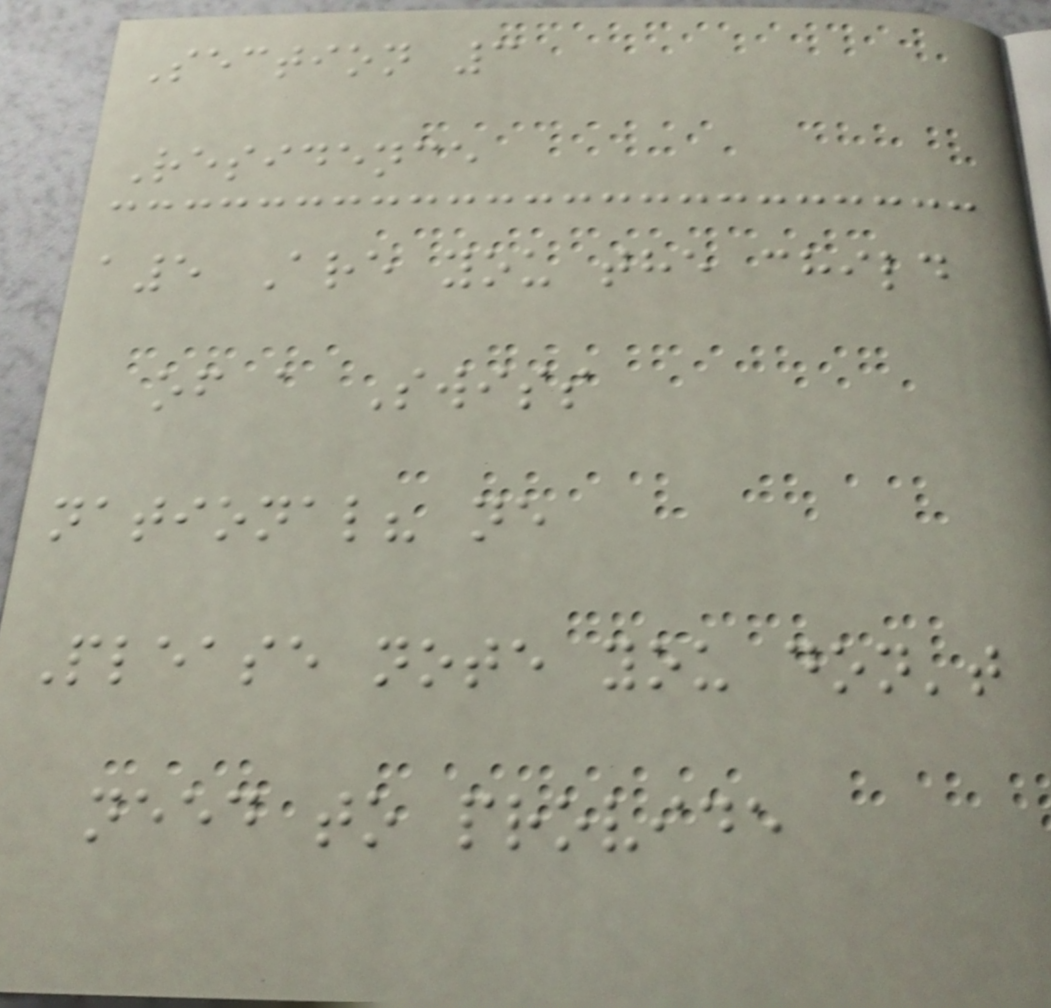Section 3
Residence
a5 Are you the child
of a Swiss
national? ne
Please note you don't
need to provide
